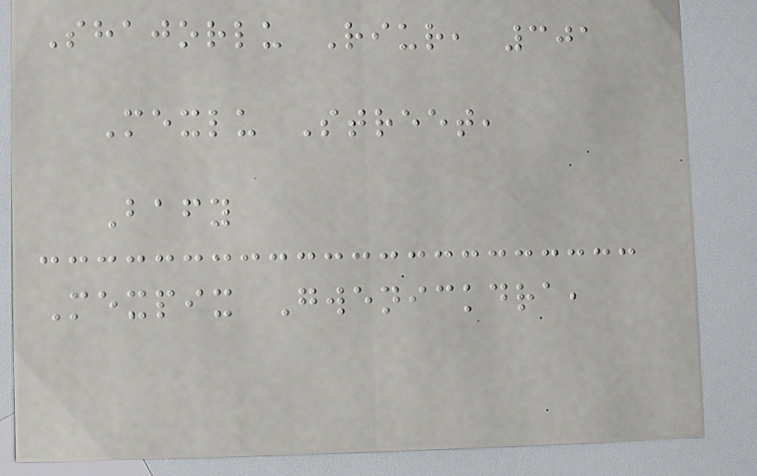Shajorlu Riur, 301
Mexlu Street,
Bafy
Mexpix Gwenickdra,
